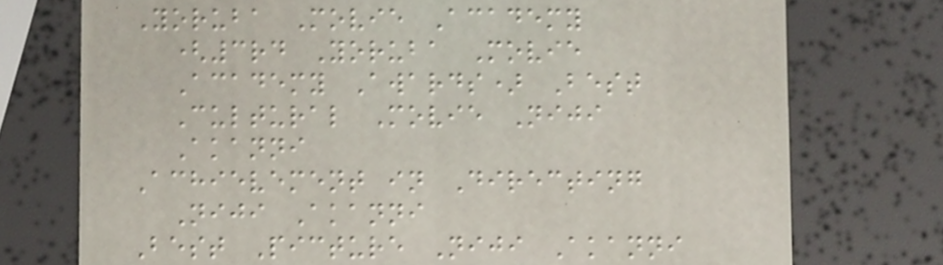Yoruba Movie Academy
(3rd Yoruba Movie
Academy Awards) Best
Cultural Movie Niji
Akanni
Achievement in Directing
Niji Akanni
Best Picture Niji Akanni
